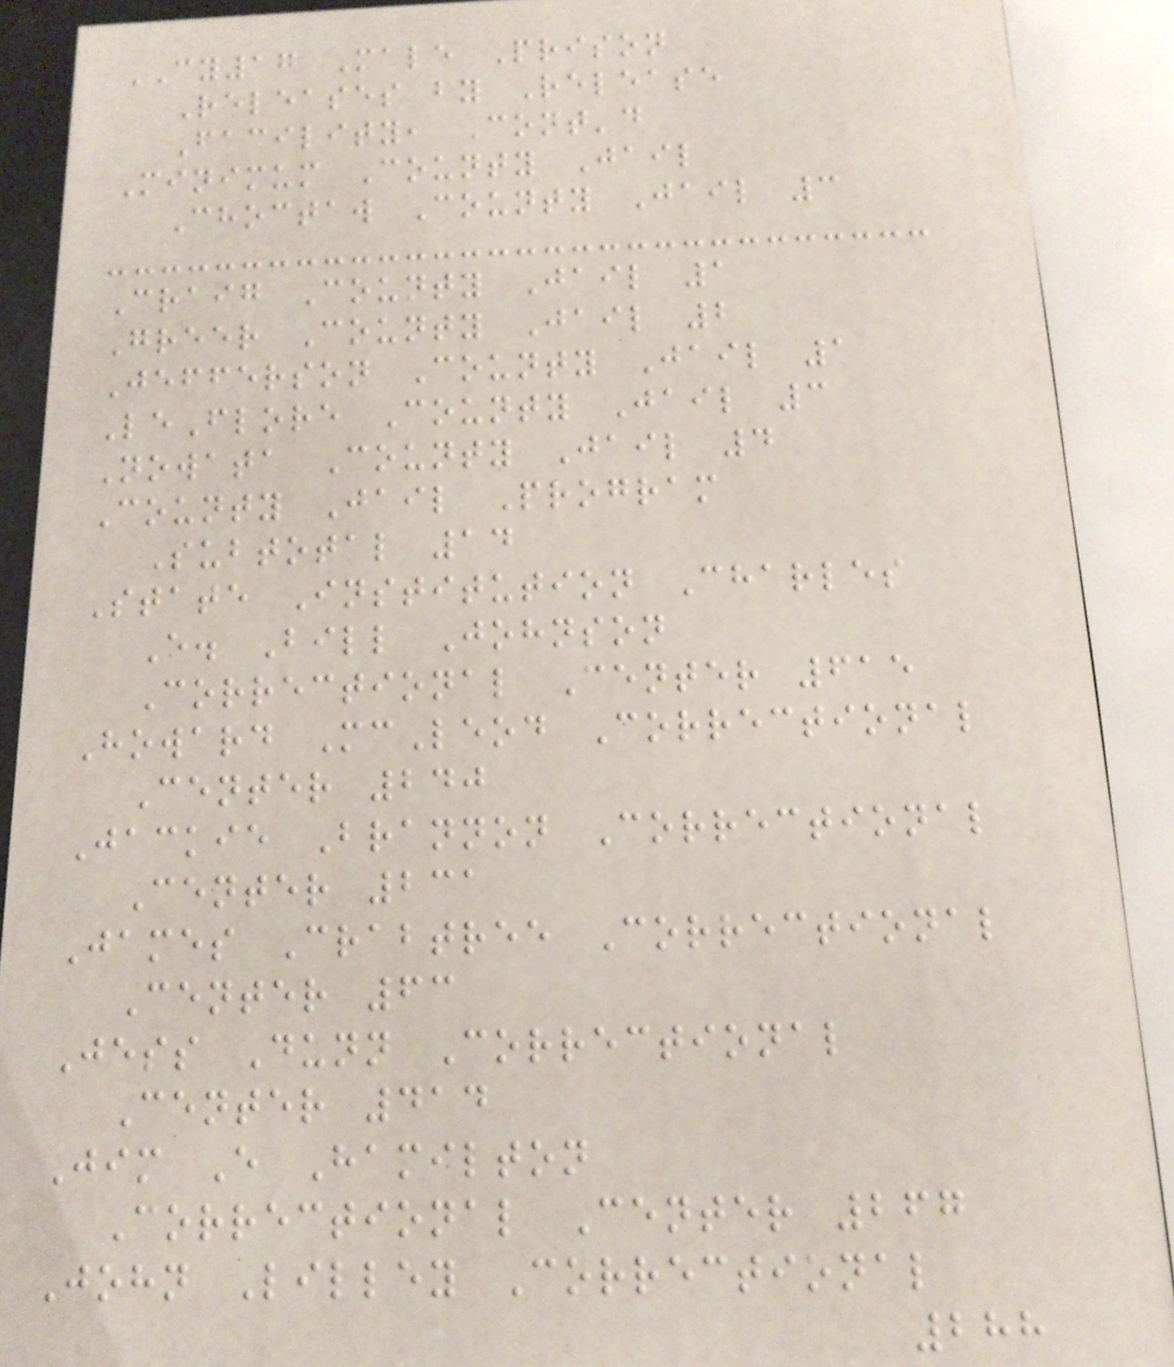CY17 Male Prison
Releases by Release
Facility, Cont'd
Minimum County Jail
Choctaw County Jail 3
Craig County Jail 1
Greer County Jail 2
Jefferson County Jail 1
LeFlore County Jail 3
Nowata County Jail 4
County Jail Program
Subtotal 14
State Institution Charles
E. Bill Johnson
Correctional Center 615
Howard McLeod Correctional
Center 240
Jackie Brannon Correctional
Center 231
James Crabtree Correctional
Center 63
Jess Dunn Correctional
Center 414
Jim E Hamilton
Correctional Center 267
John Lilley Correctional
288
